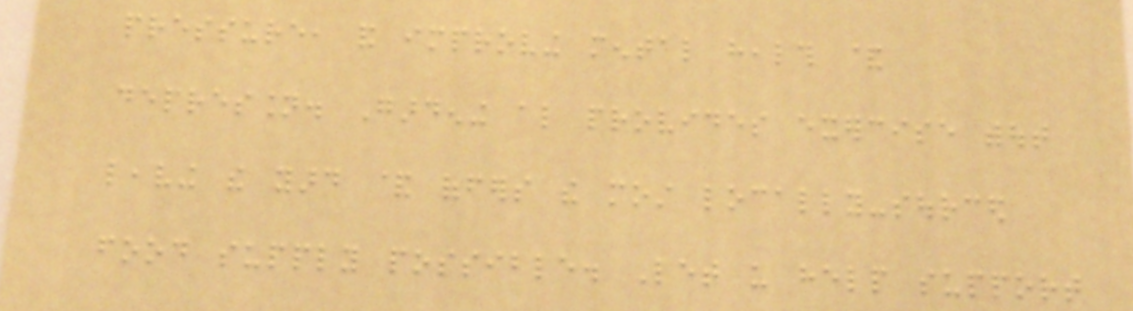pressure, and improving mental health &
depression. Gardening also provides exercise without
leaving the yard & offers the most locally-sourced
food supply possible. Let us help support
